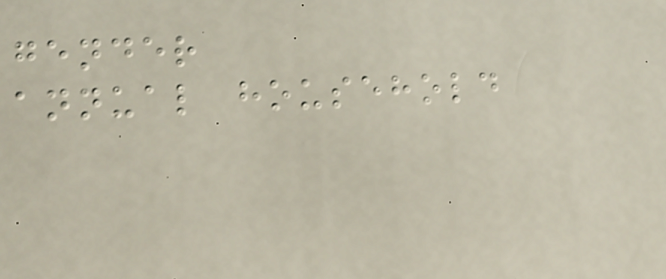gender
annual household
